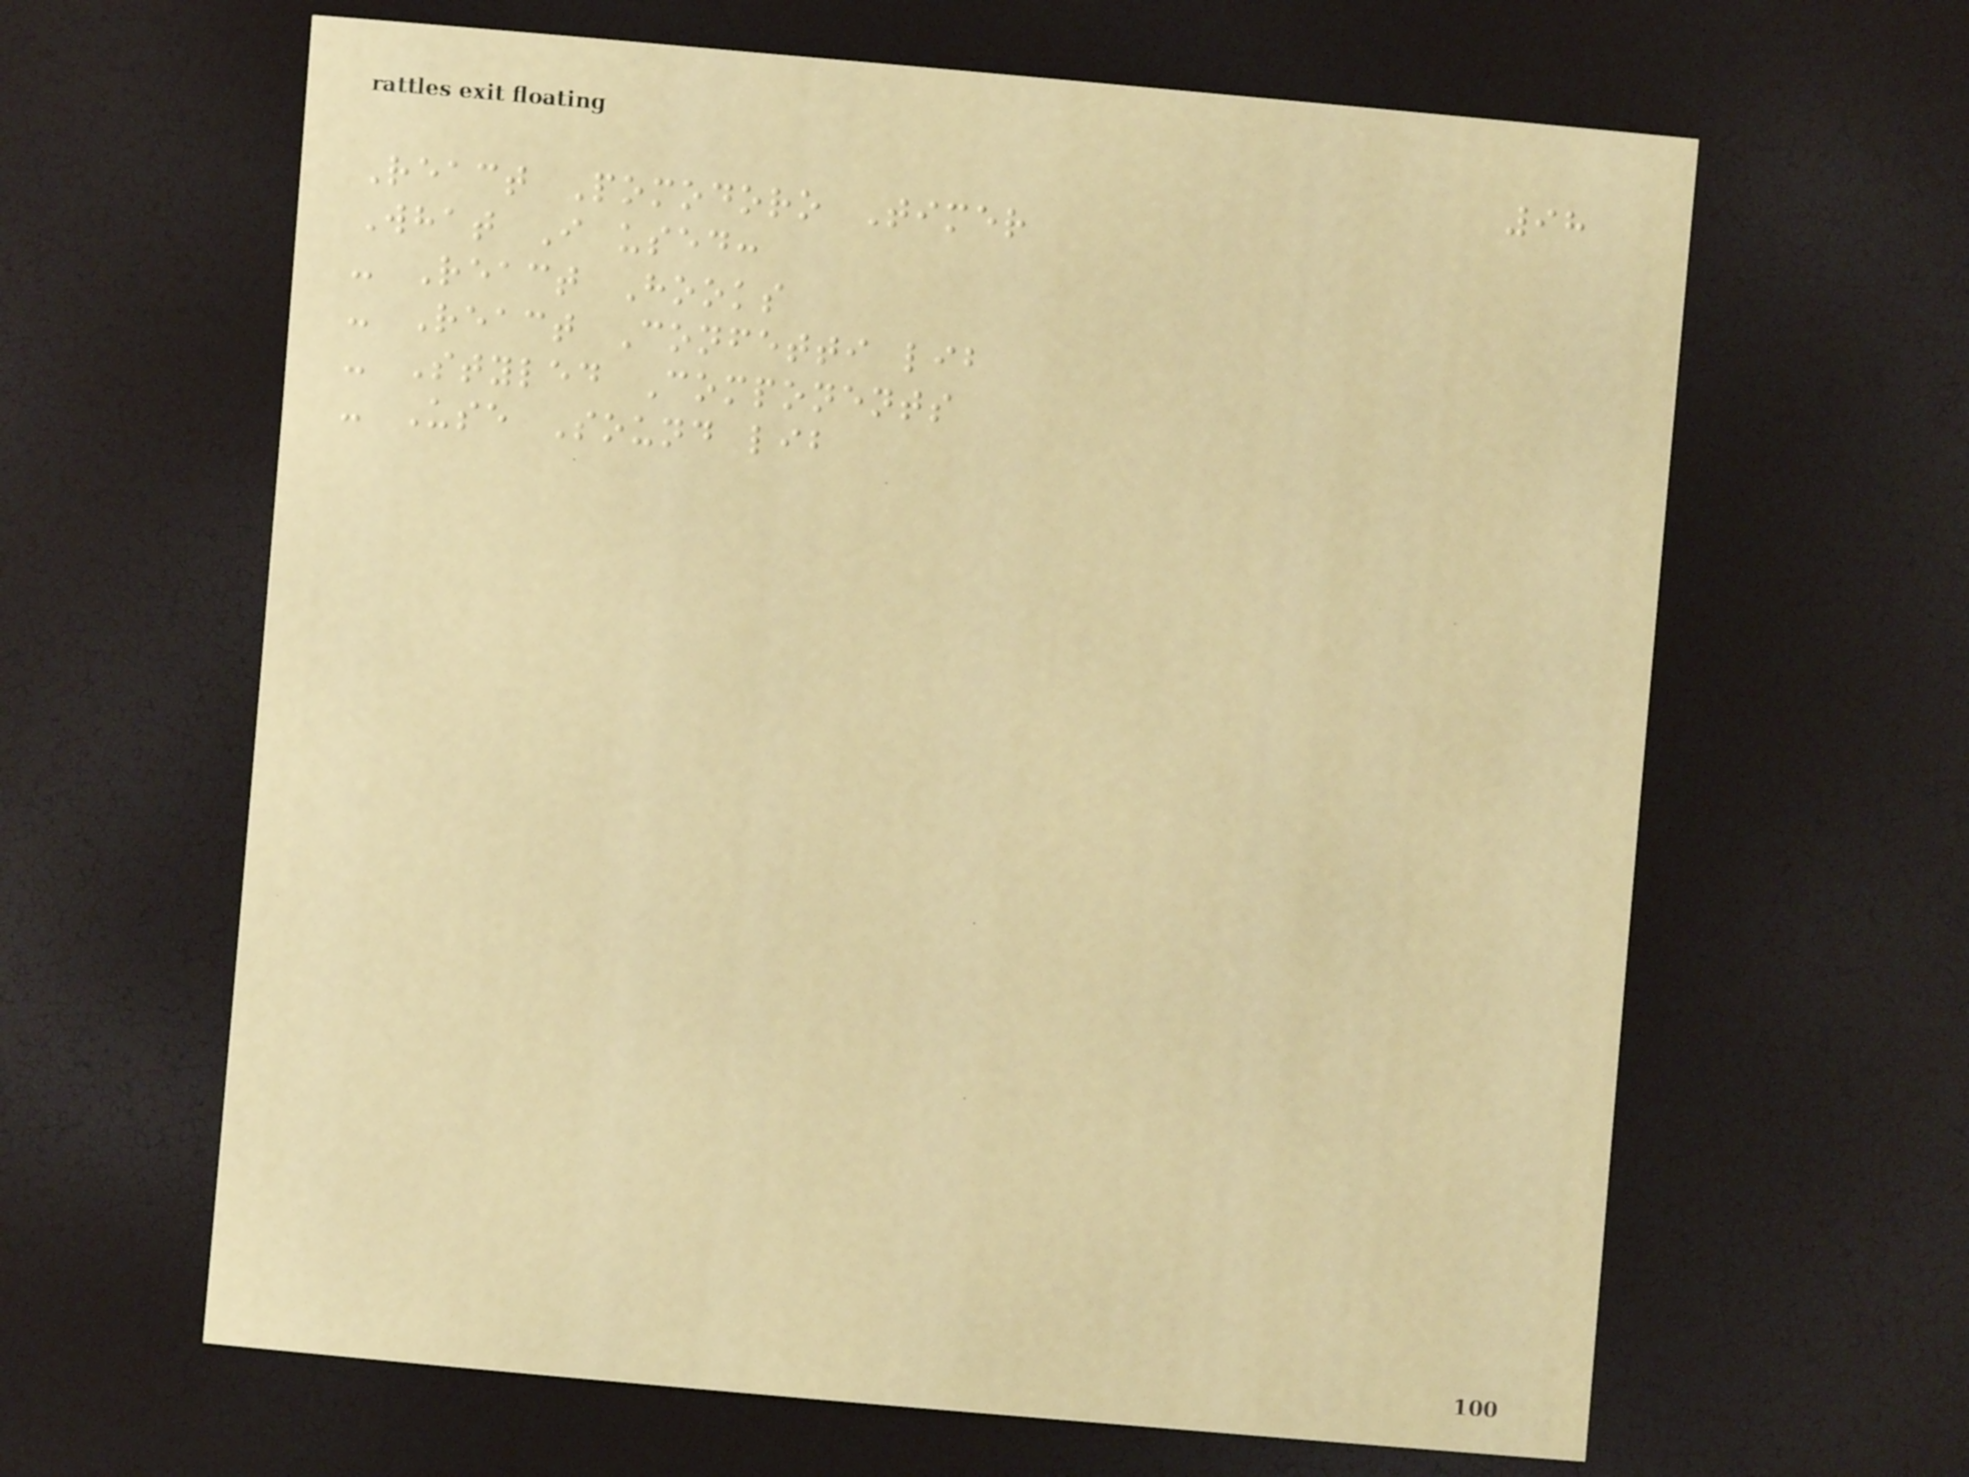98
React Pomodoro Timer
What I used:
- React Hooks
- React Confetti lib
- Styled Components
- Use Sound lib
